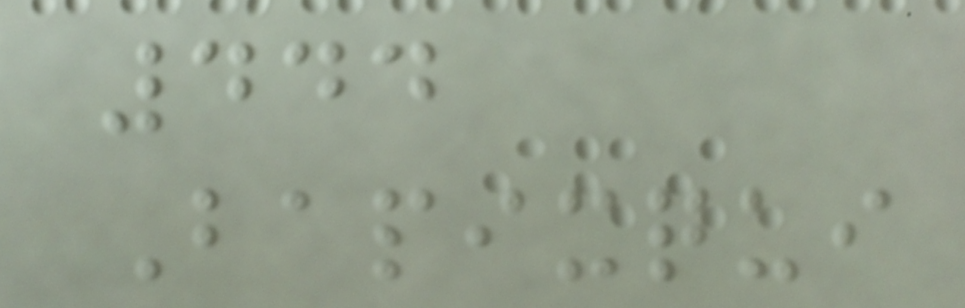444
Bapixqui
